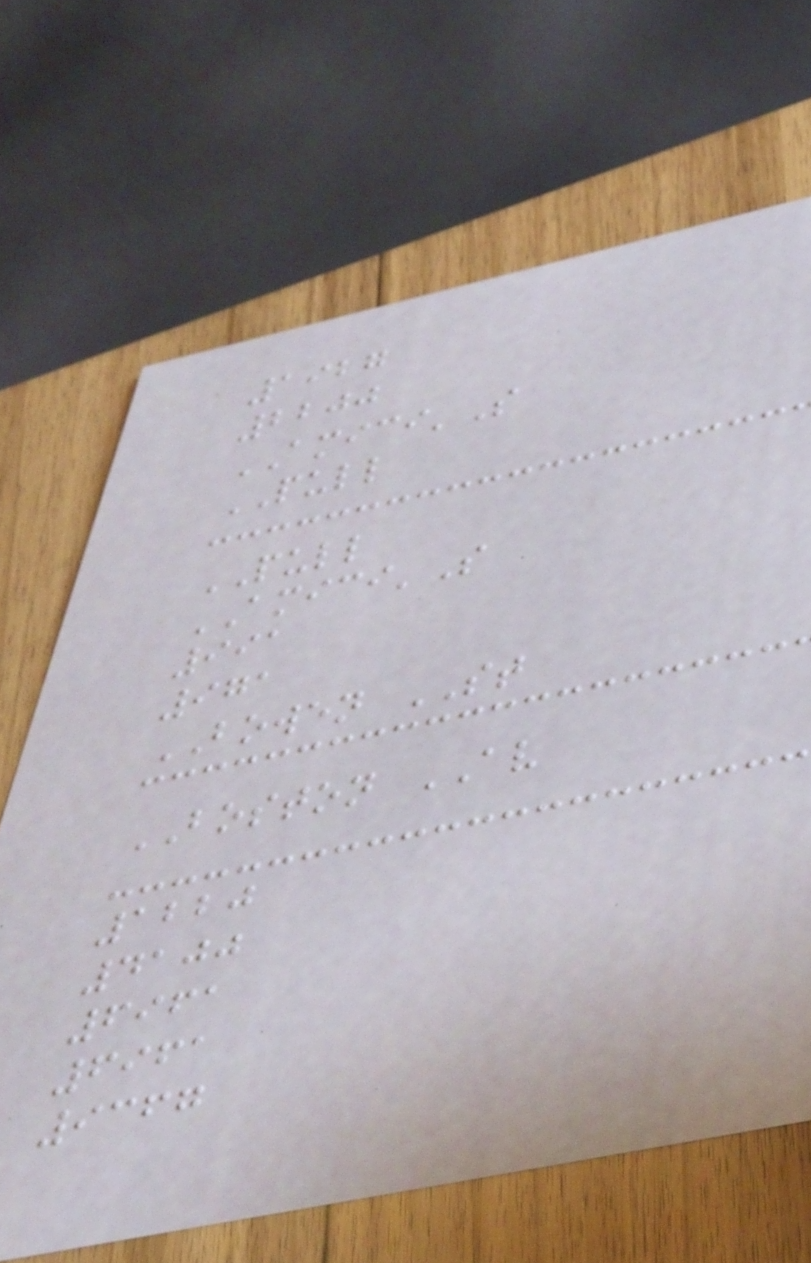1927
2200
AMICI'S
PULL
PULL
AMICI'S
991
971
BOWEN ST
BOSTON AV
1220
4100
6961
6961
9367
